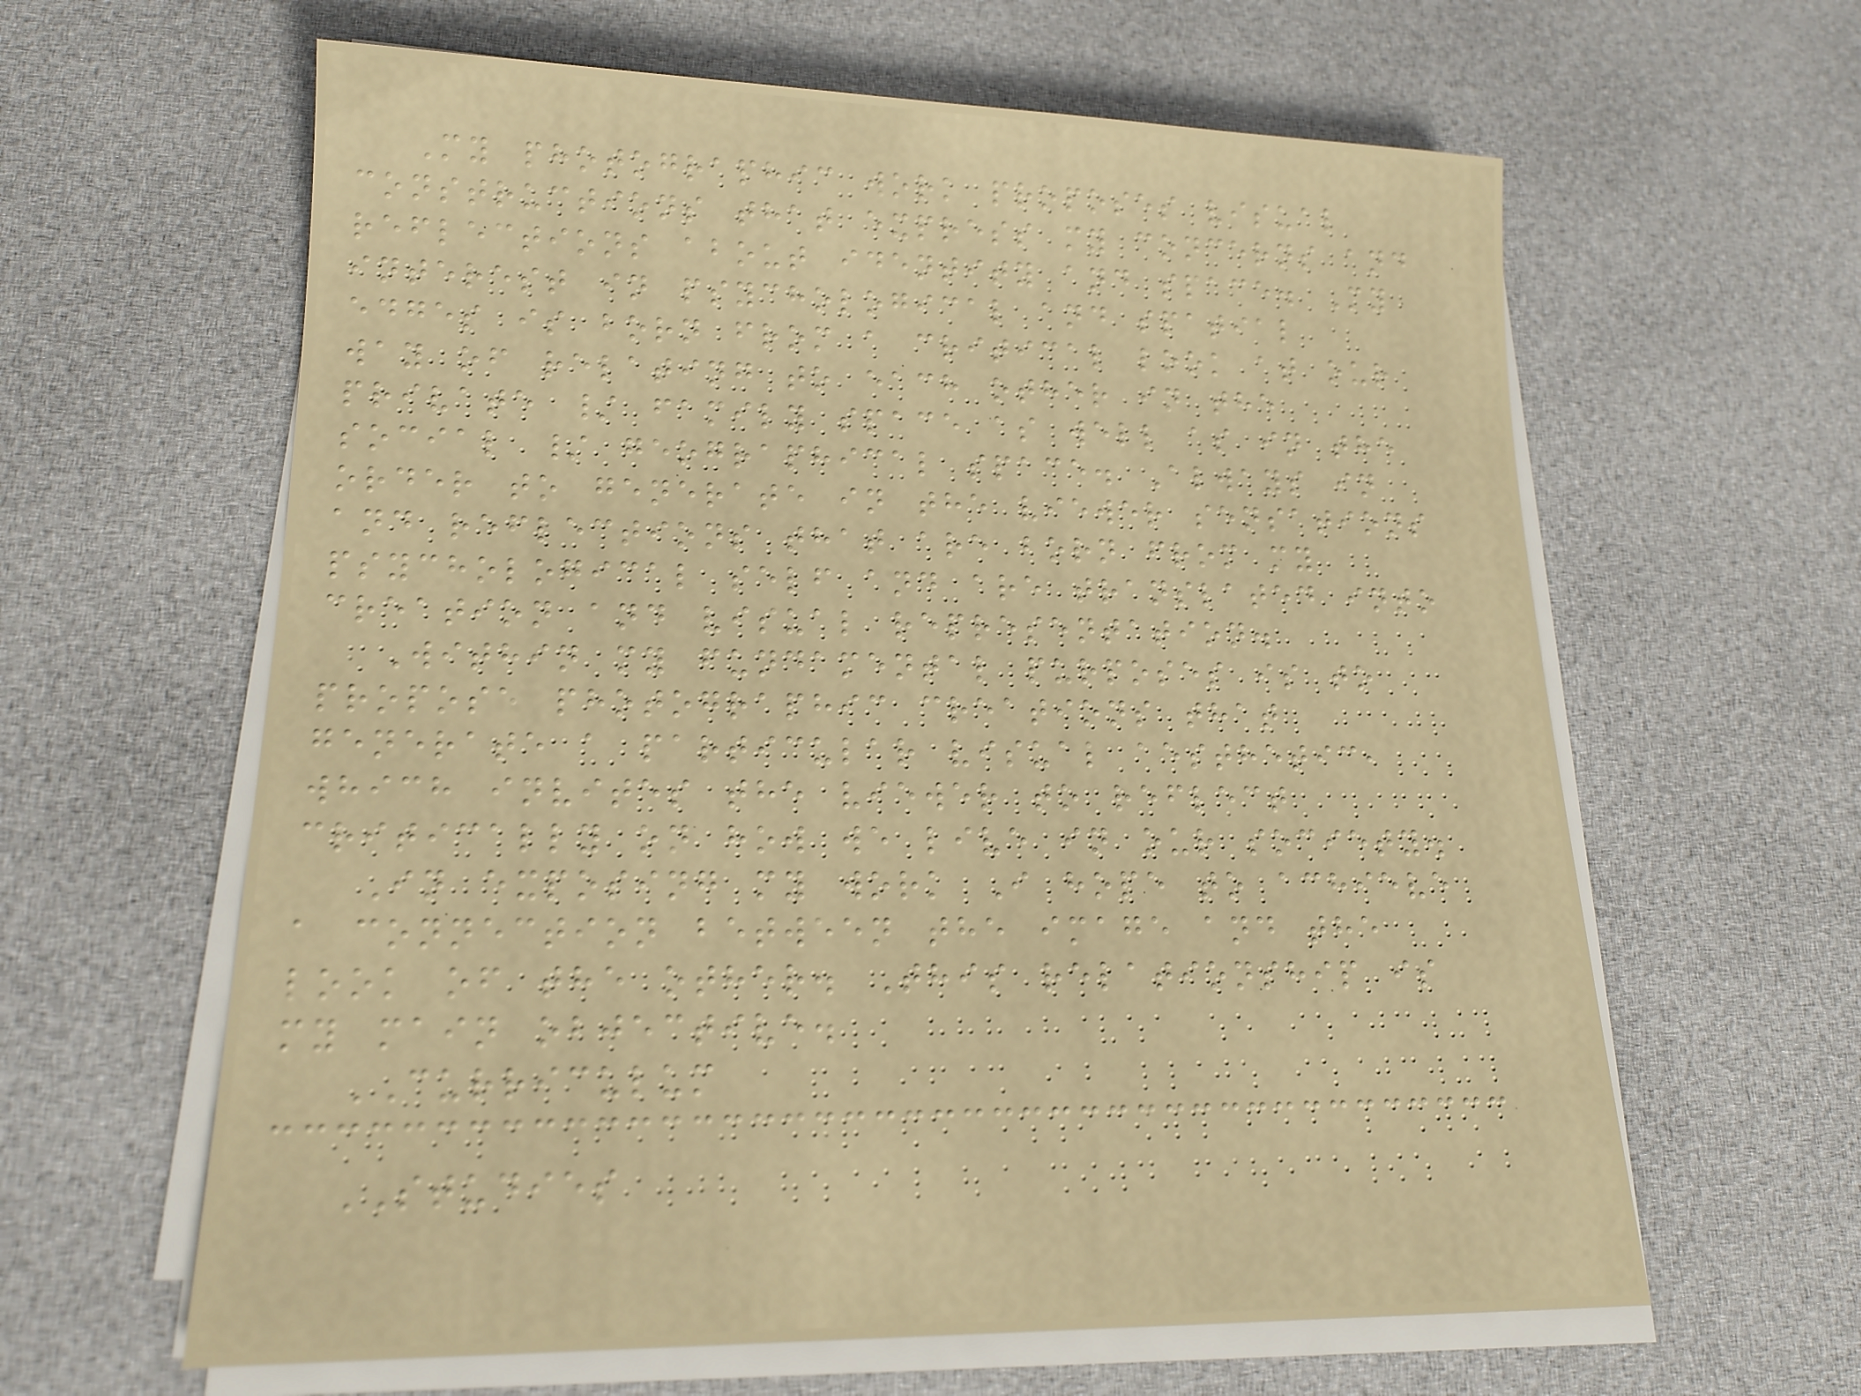My photographic work proposes visual
constructions that express my concerns and
reflections about identity and space. My
interest in psychological and spatial
edges is born from a critical look at our
way of relating to each other in the
private / family space as well as in the
social / geographical space. Always in
order to generate in the viewer sensations
and reflections that are born from my
psychological self and are translated into
creation and visual representation.
Within my fundamental purposes is to
propose photographic creations that
generate a particular visual aesthetic,
which invites the viewer to reflect
critically on how we live in our society.
In exposing my work I hope to achieve
a connection between the image and the
look of the other. This relationship is
my main objective.
CURRICULUM
STUDIES
